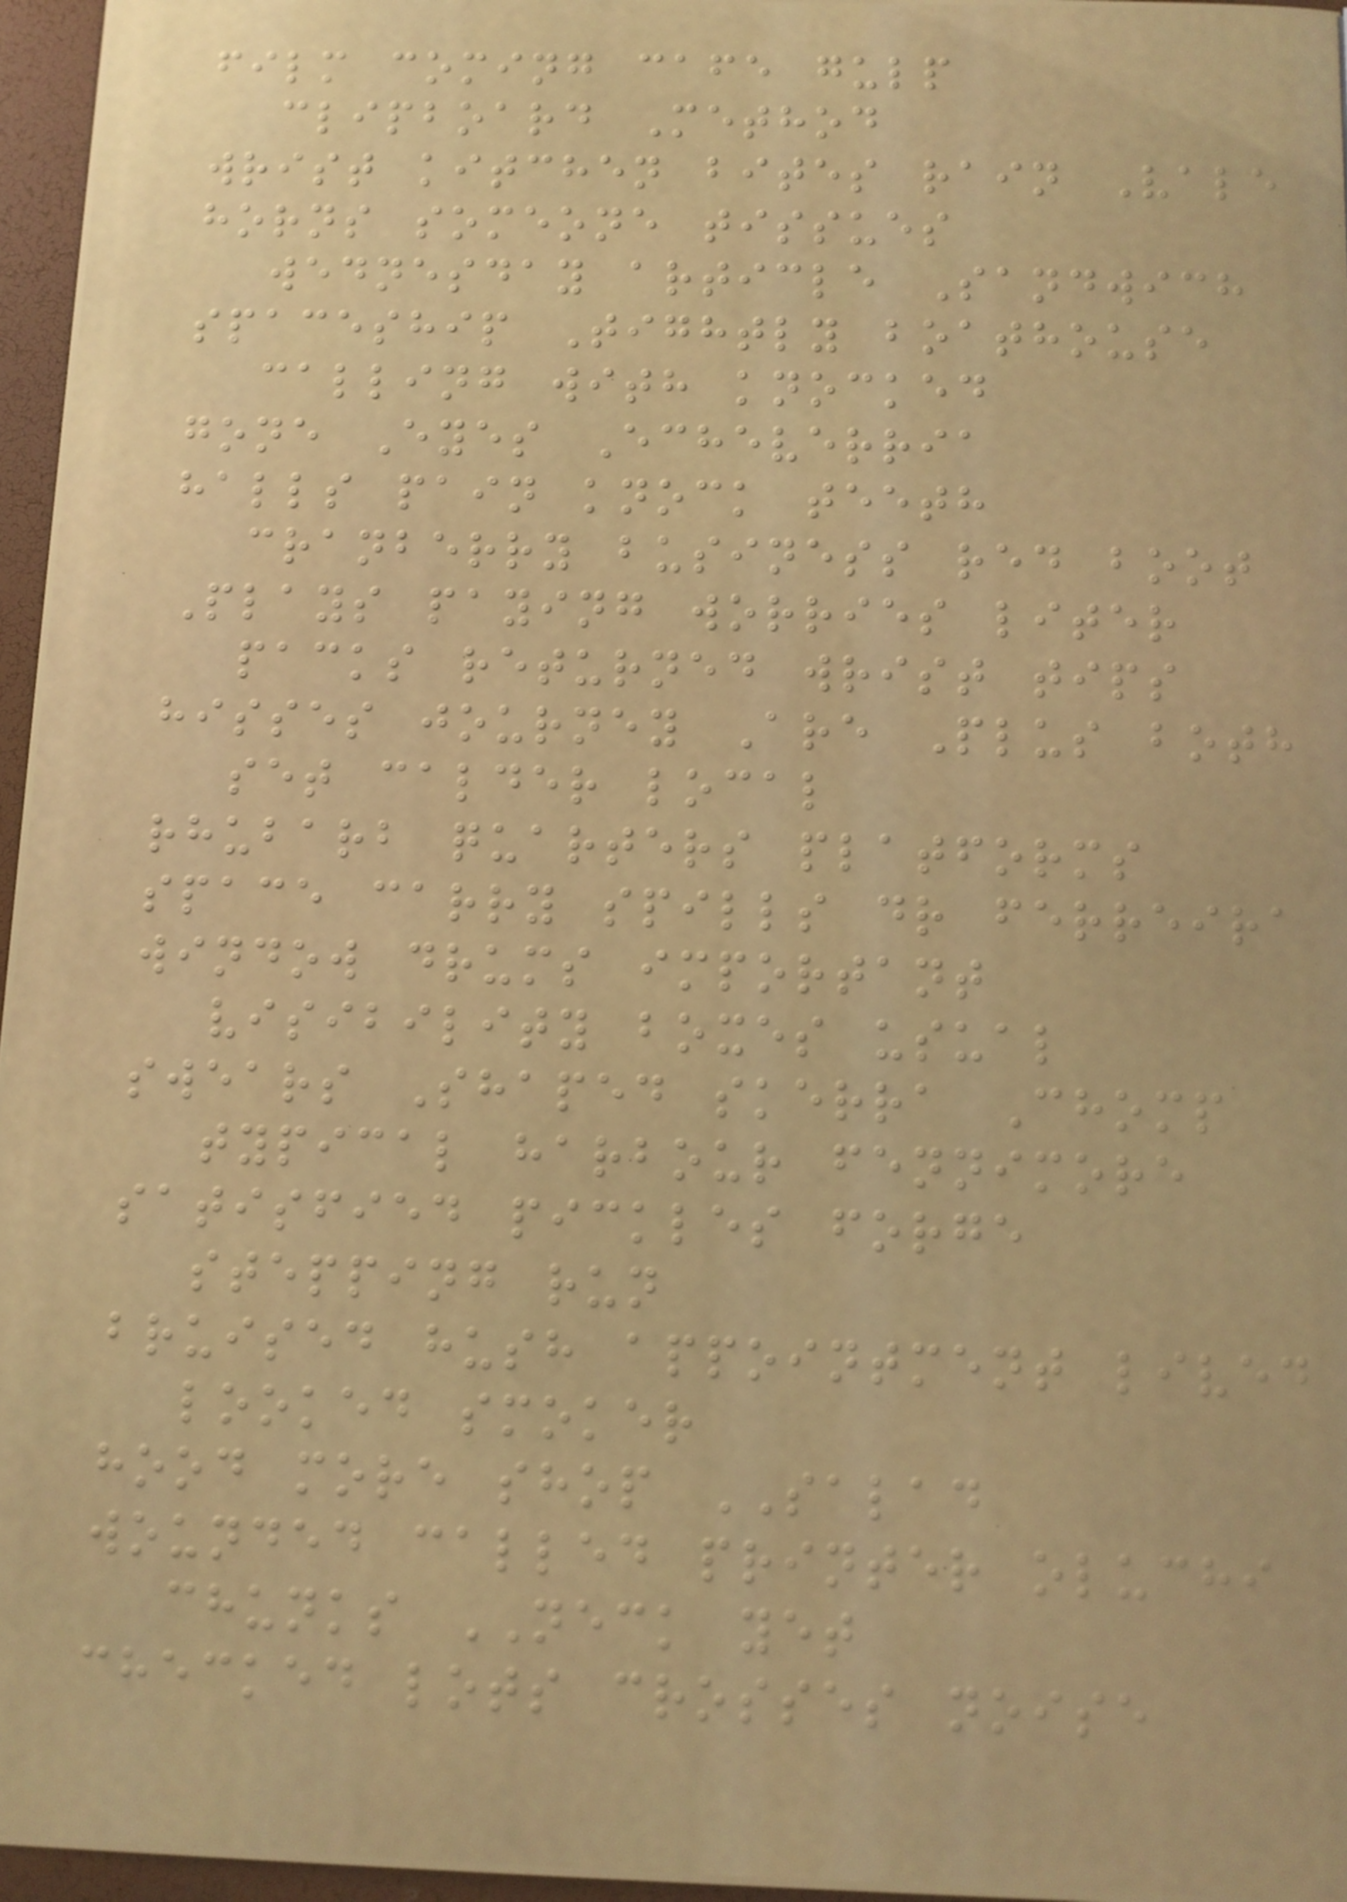film coming cafe gulp
clipboard Method
wrist kitchen bites rain Vale
horns someone tissues
wednesday article Sandwich
spaceship Tightly boathouse
calling with knocked
gone Eyes Echeverria
halls pain knock teeth
cranberry business red boot
Plays paying worries liter
packs returned wrist tips
hisses journey Are Plus both
set calder local
rhubarb quarters platforms
space carry spills dr ferreira
window drums important
visibility boxes usual
swears Shaped skerra Chomp
typical harbour fennimore
satisfied pickles forge
stepping run
bruised hush appointment lived
looked smoker
hood more shop SALAD
wounded called printer oluchi
chunks NECK yet
checked lots crosses noise
